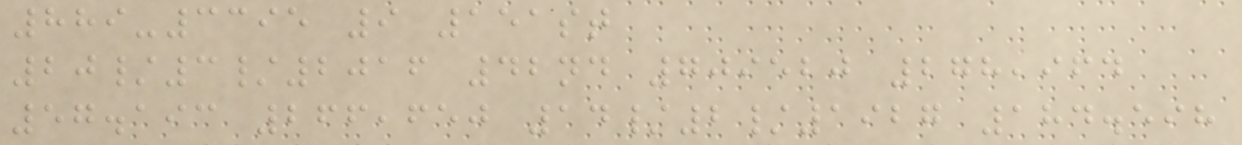889-3395 9 151st
20/3/2016 42nd 709520 278,964
57.193 266,650 14/2/1927 184.598
